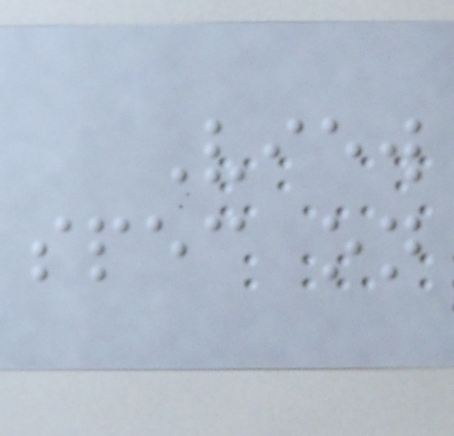View
spec on
